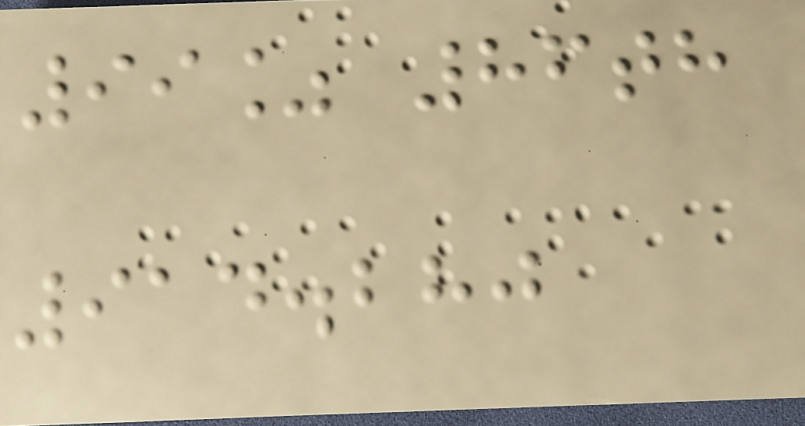99% 86th
914.280
